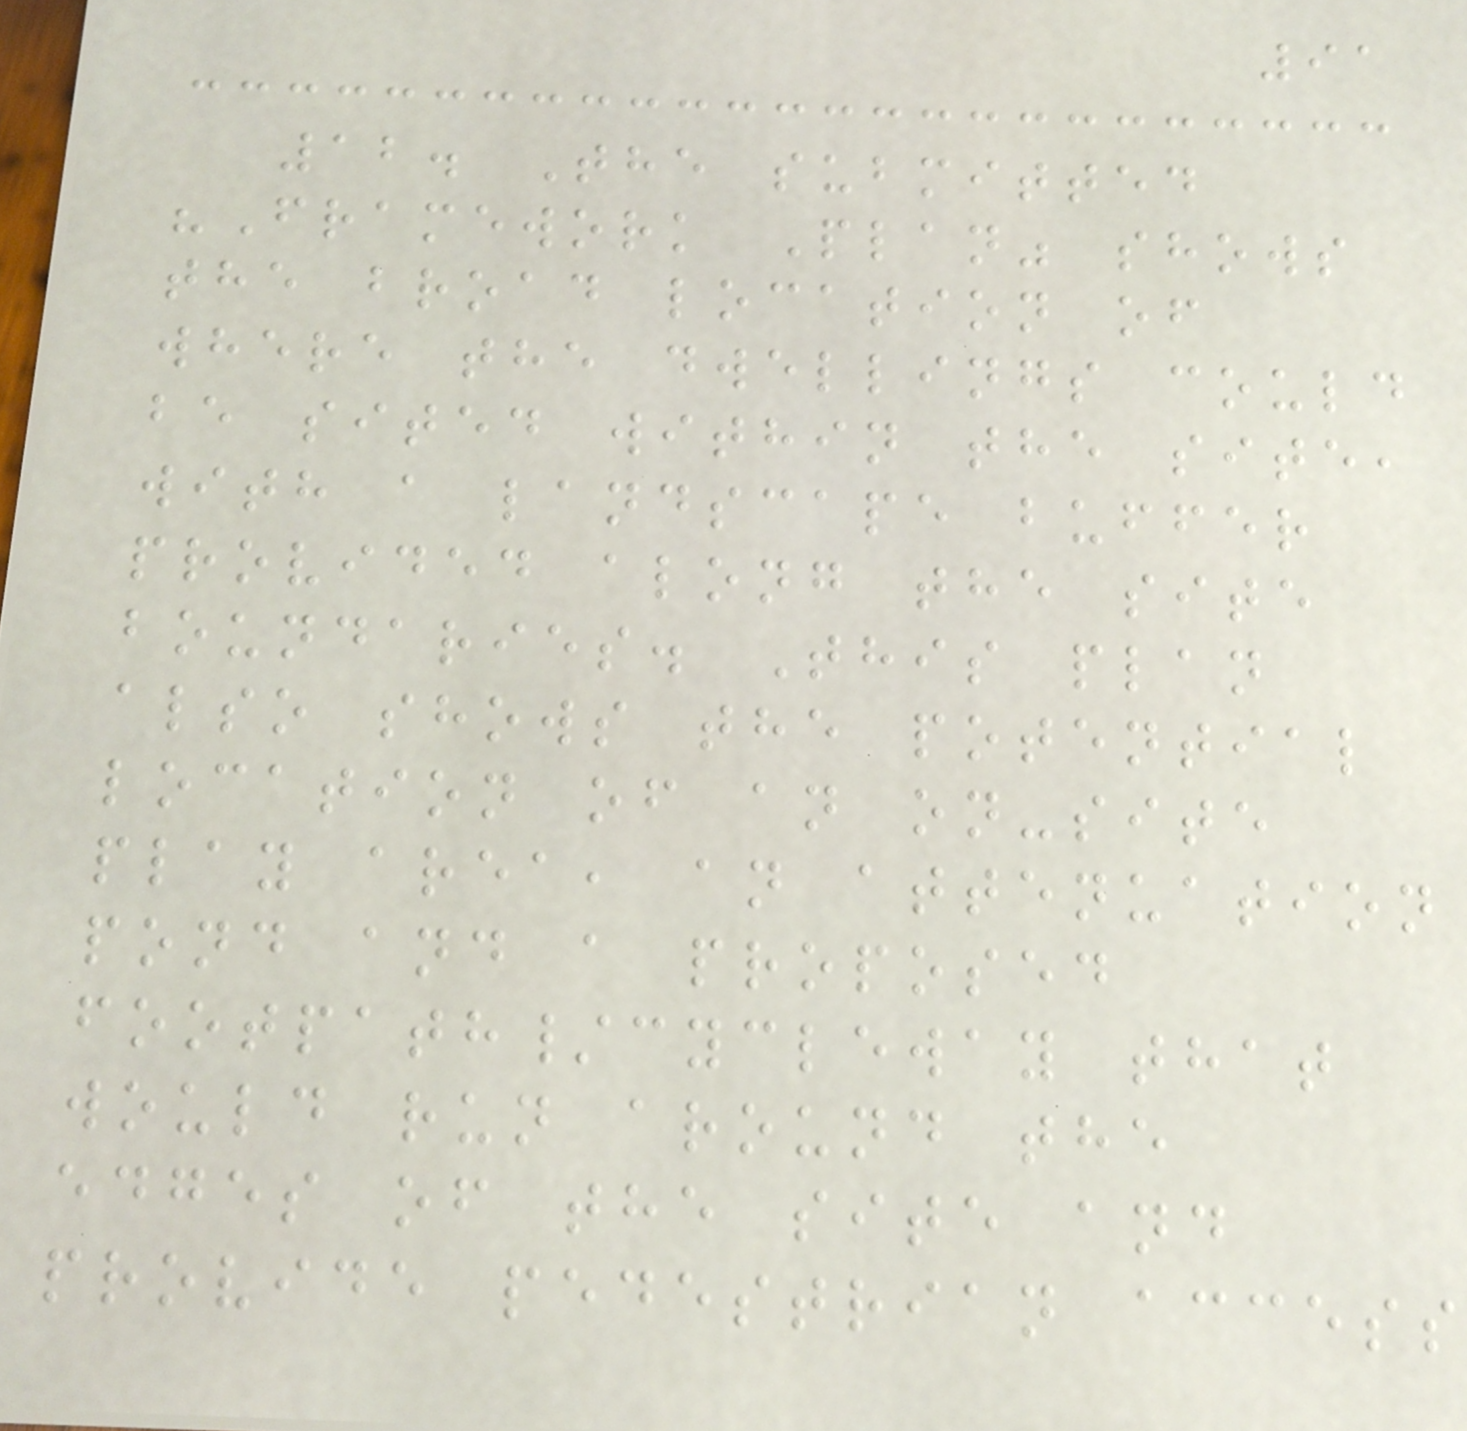91
12. The submitted
"Framework Plan" shows
the broad location of
where the dwellings could
be sited within the site,
with a landscape buffer
provided along the site
boundaries. This plan
also shows the potential
location of an on-site
play area, an attenuation
pond and a proposed
footpath/cycleway that
would run around the
edges of the site and
provide pedestrian access
